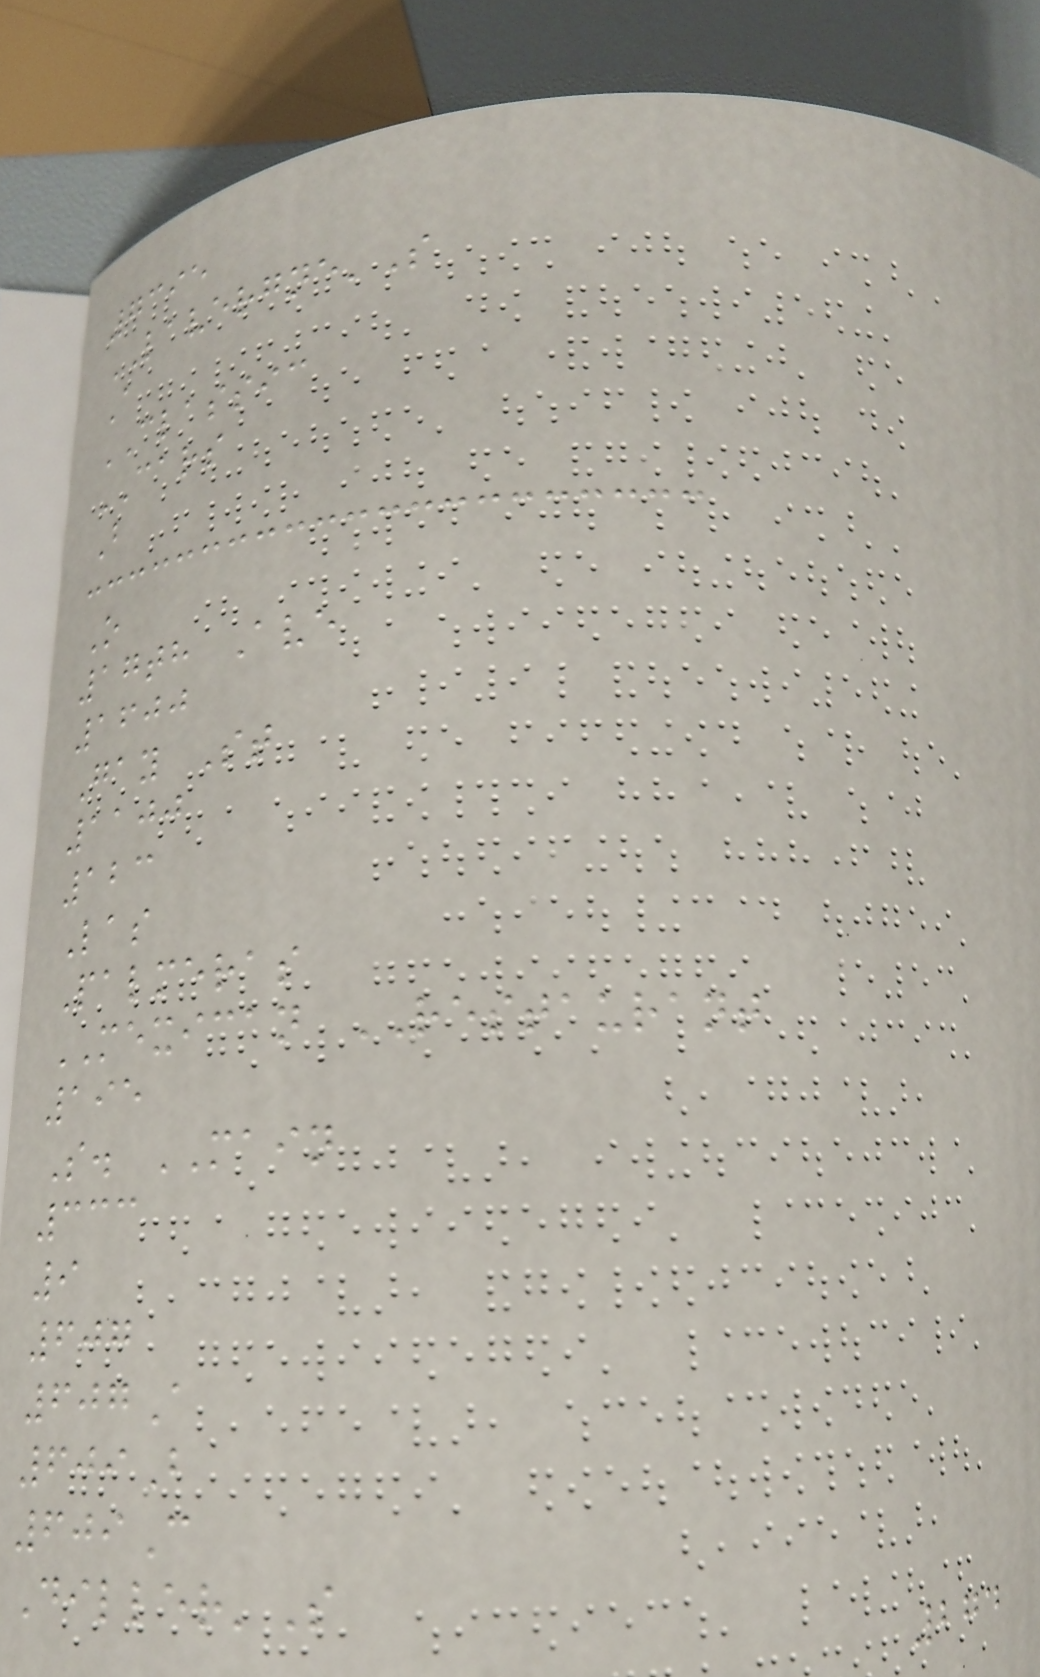7395
LAVERGNE'S
A
CLASSIC
CARS
B
O
17th Ave
1600
Gay St
1100
123
Las
Palmeras
MEXICAN RESTAURANT
195
S. MAIN
333
9
607
607A
609B
609C
Diller'S
274
